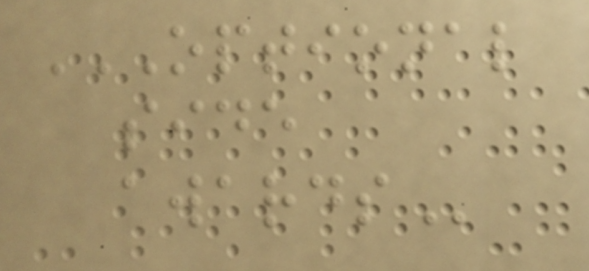OPTIONAL
SIDE
AWARDS
